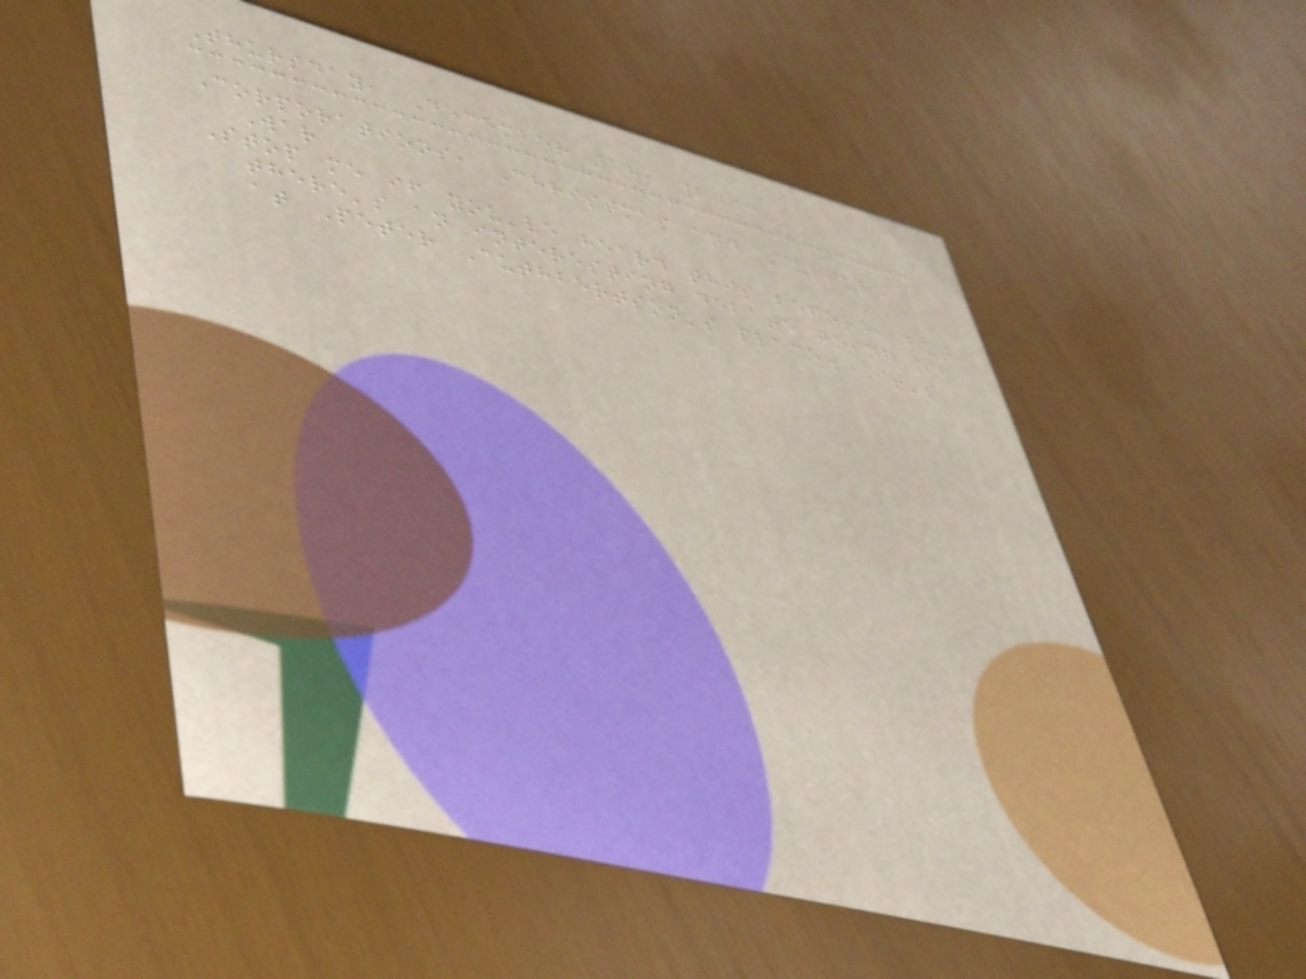Thursday, December 18, 2003
Corporations, Christmas and Culture
War
Stop me if you've heard this before, but
there's an interesting debate going on
at Peter Cuthbertson's place. It's
